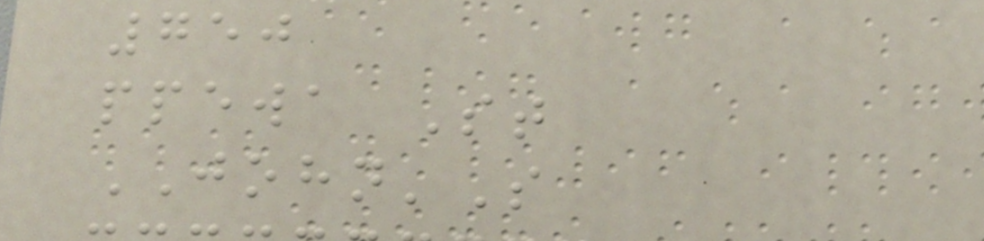750
ppewa St
JOHN'S
